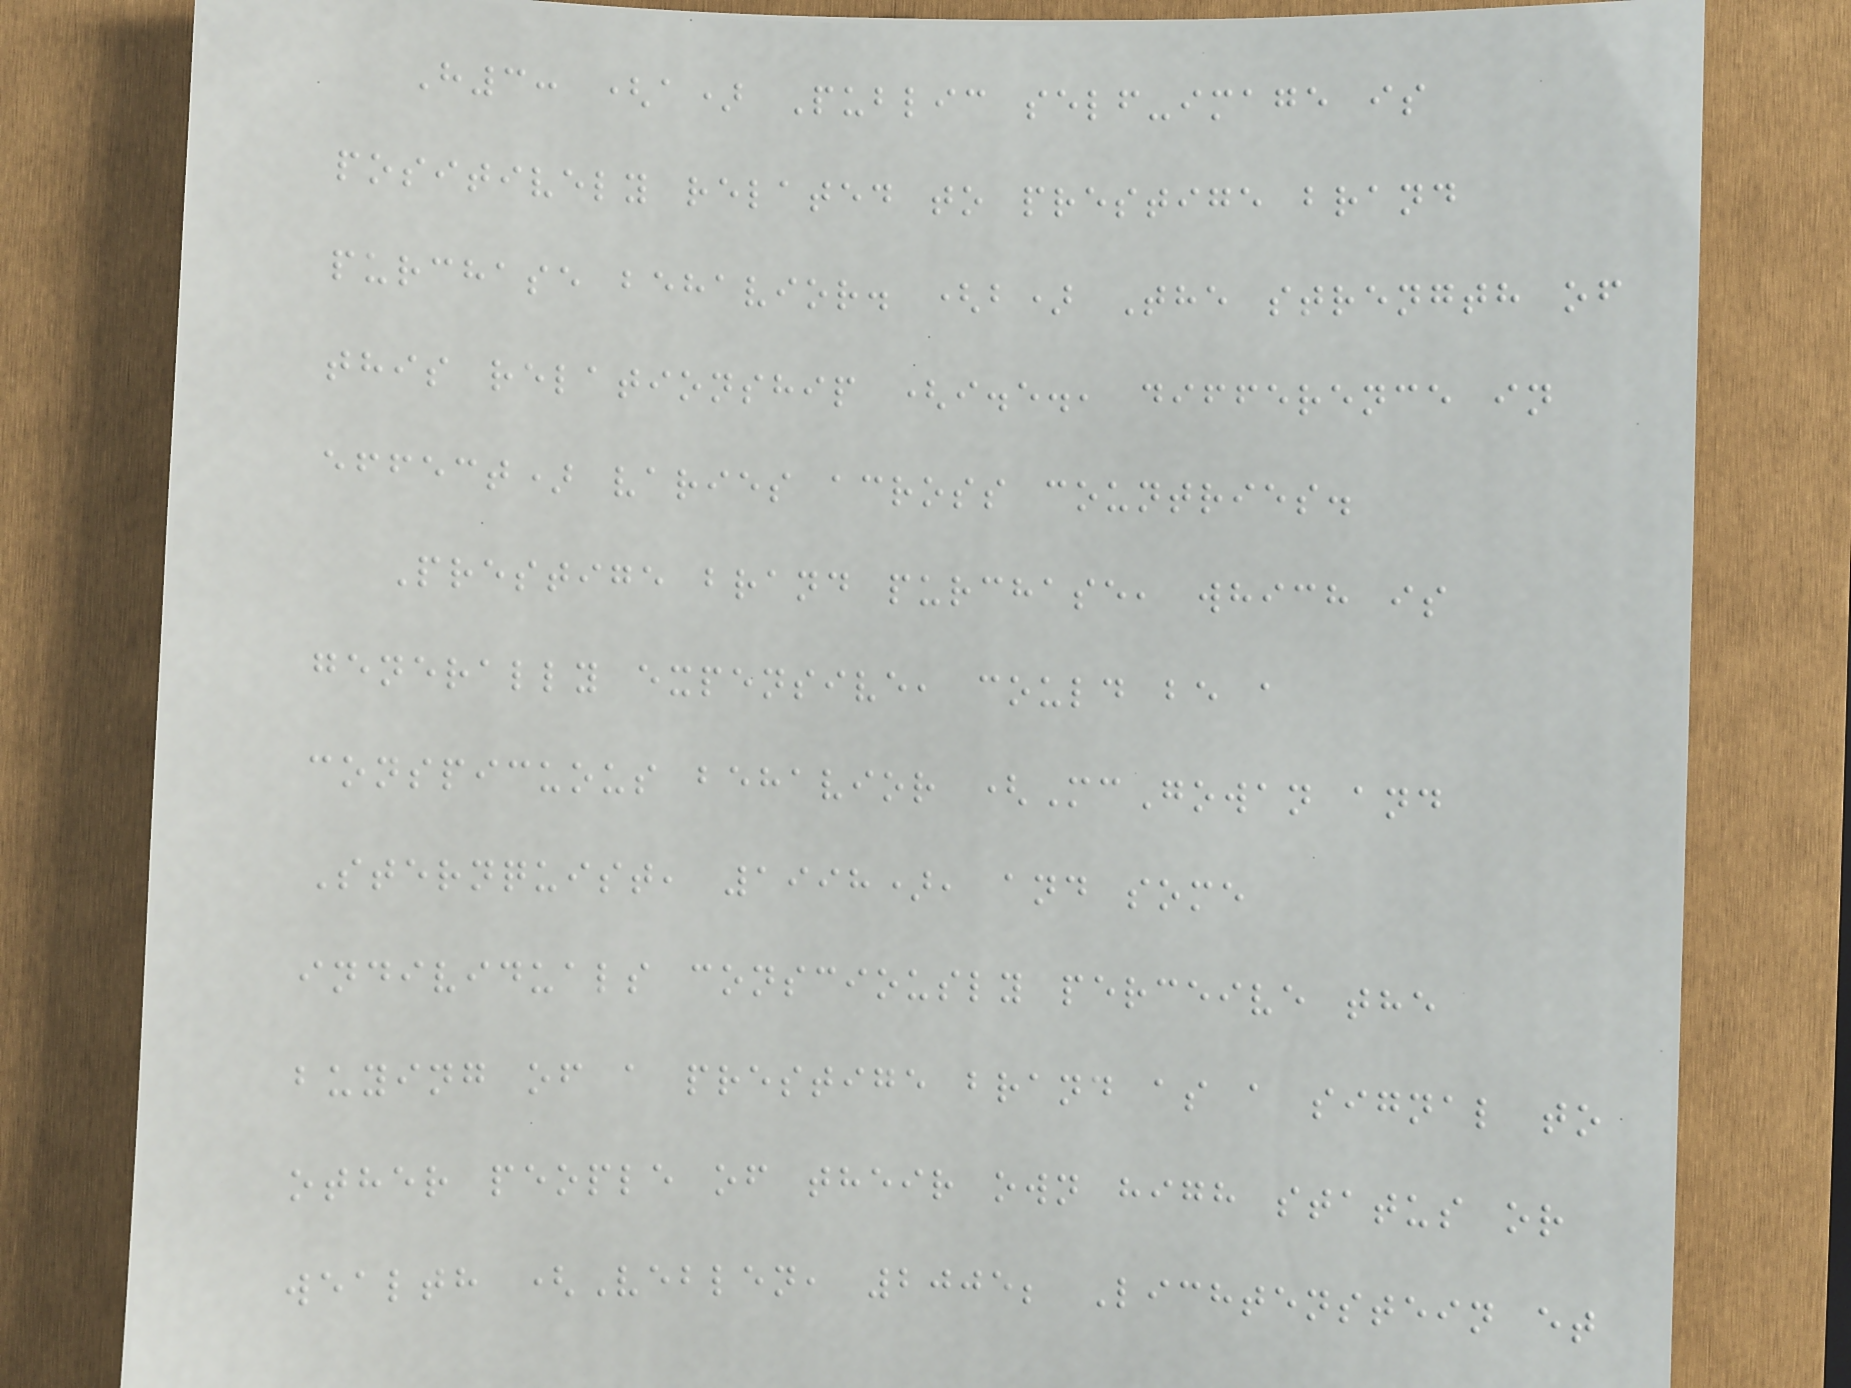H3: (a) Public self-image is
positively related to prestige brand
purchase behavior. (b) The strength of
this relationship (i.e., difference in
effect) varies across countries.
Prestige brand purchase, which is
generally expensive, could be a
conspicuous behavior (McGowan and
Sternquist, 1998), and some
individuals consciously perceive the
buying of a prestige brand as a signal to
other people of their own high status or
wealth (Veblen, 2005; Lichtenstein et
